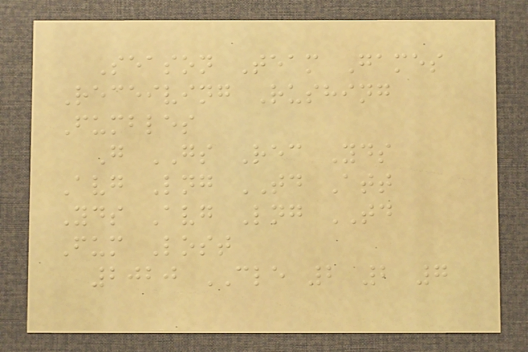Season Team Games
Receiving Rushing
Fumbles
G GS Rec Yds
Avg Lng TD Att
Yds Avg Lng TD
Fum Lost
2020 CLE 2 2 7
